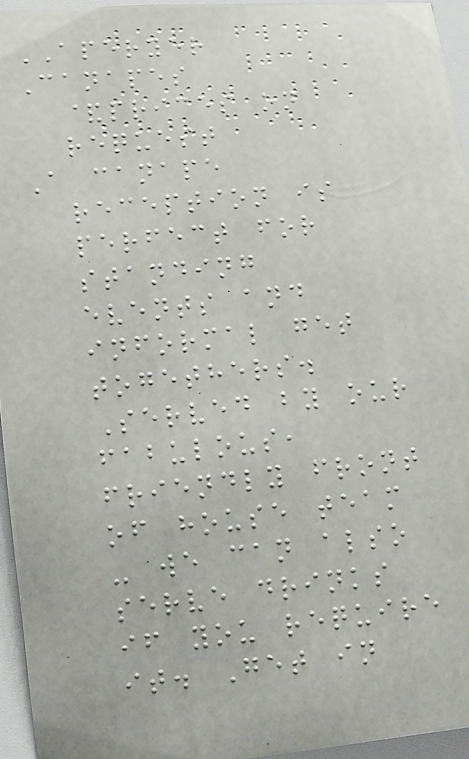APERYER
Canapes
&prices on
request
A canape
reception is
perfect for
standing
events and
informal get
togethers.
Served by our
fabulous,
friendly front
of house team
- we can also
serve drinks
if you require
it. Get in
